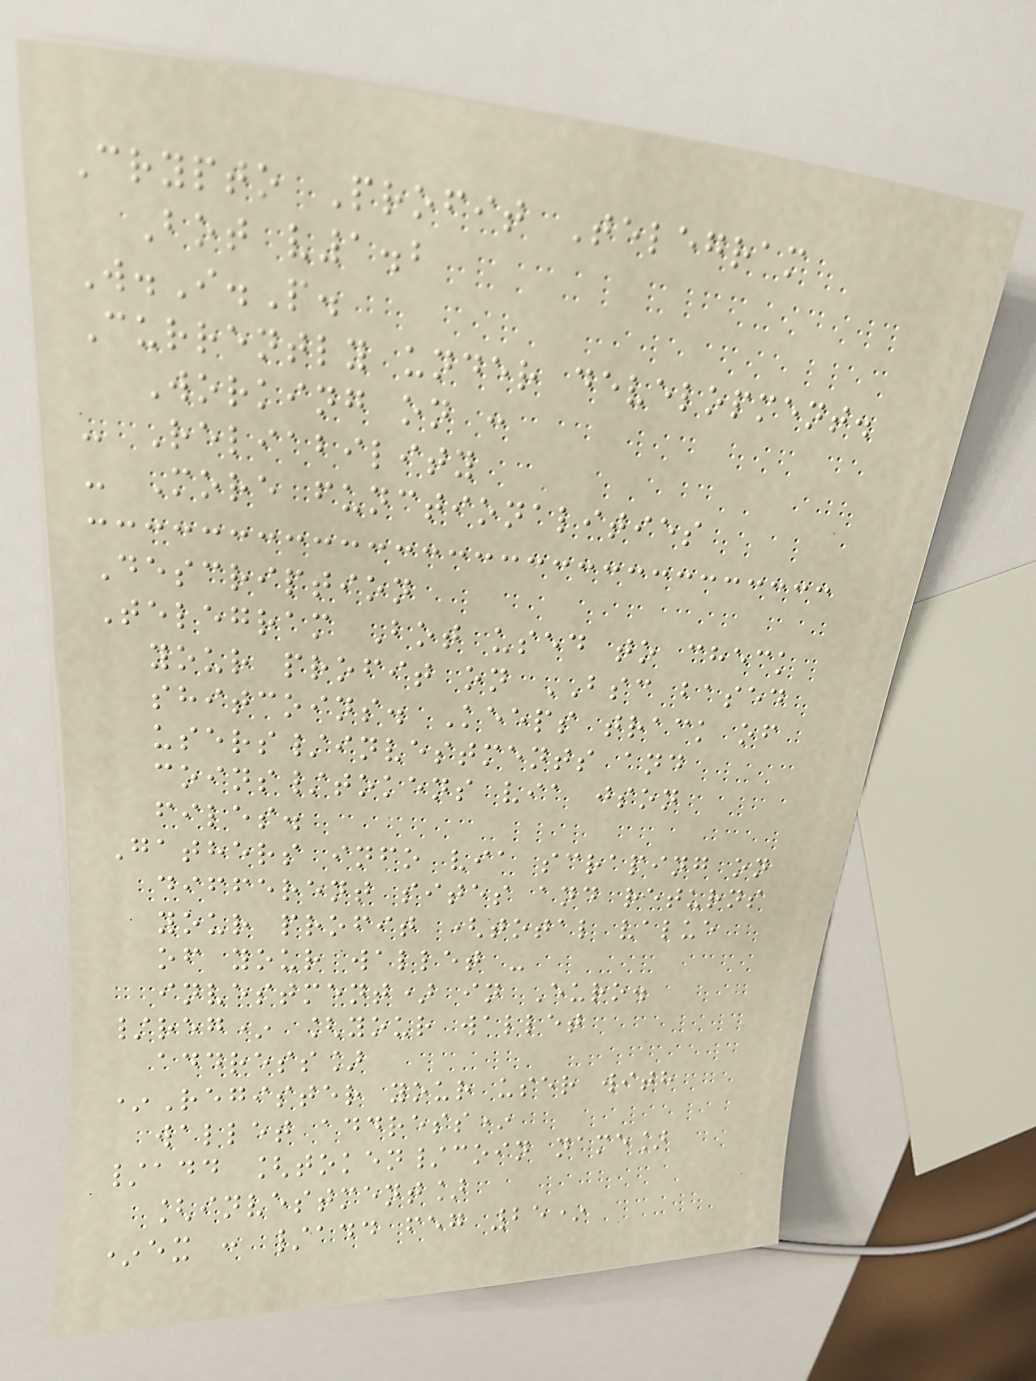Crypto Profit Telegram
Bot v1.2
W.I.P.
Currently under development.
Working on :
- Reliability
- More functionalities
Description
Telegram Bot used to check
your profit on BSC based
shitcoins. Keeps track of
users/investments and
coins/tokens via json
files.
Gathers info via scraping on
different sites and returns
your profit (total value
of your wallet -
investment) in Euro.
/reg* [your wallet
address]
*Register your user with
wallet address*
/add [token/coin name]
[investment]
*ex : /add feg 25*
